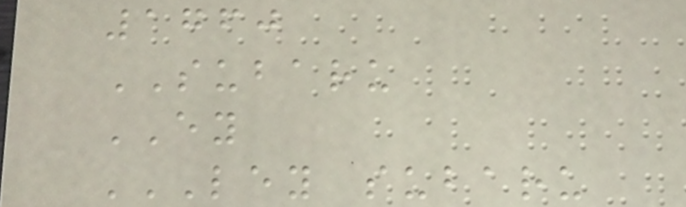1760
SUBARU
EY
LEY SUBARU
